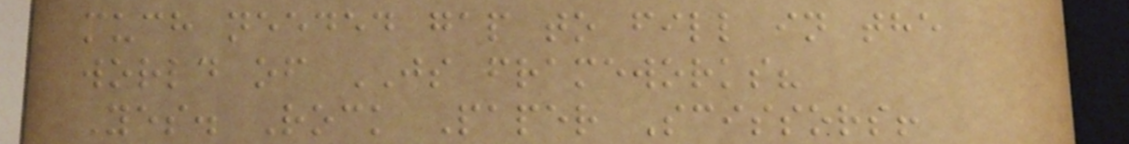much needed gap to fill in the
world of JS frameworks?
Yes. Rock Paper Scissors!
